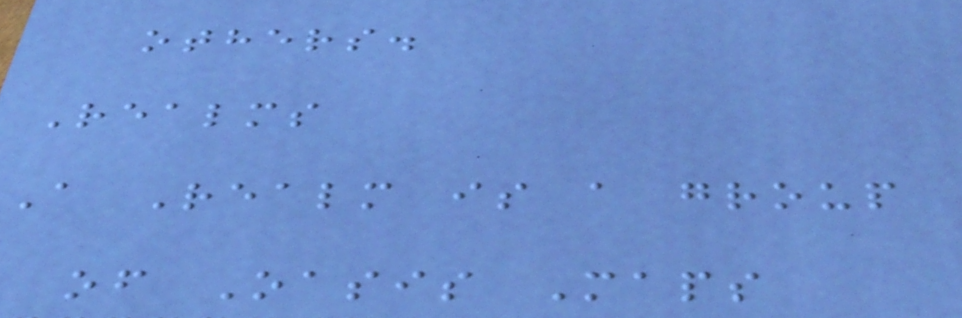others.
Realms
A Realm is a group
of Oasis Maps
